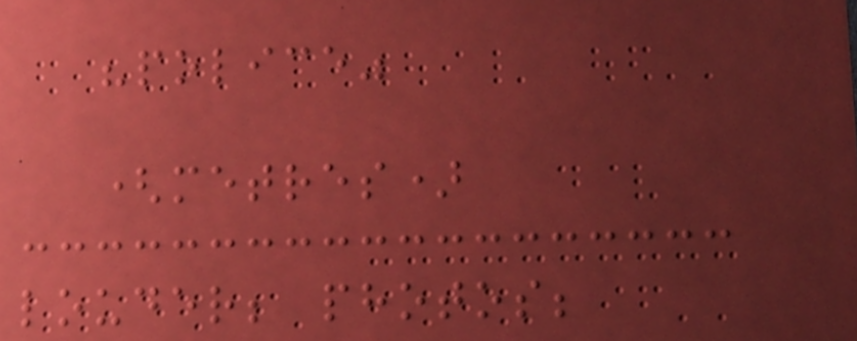"police"
(metres)
louder; photos;
